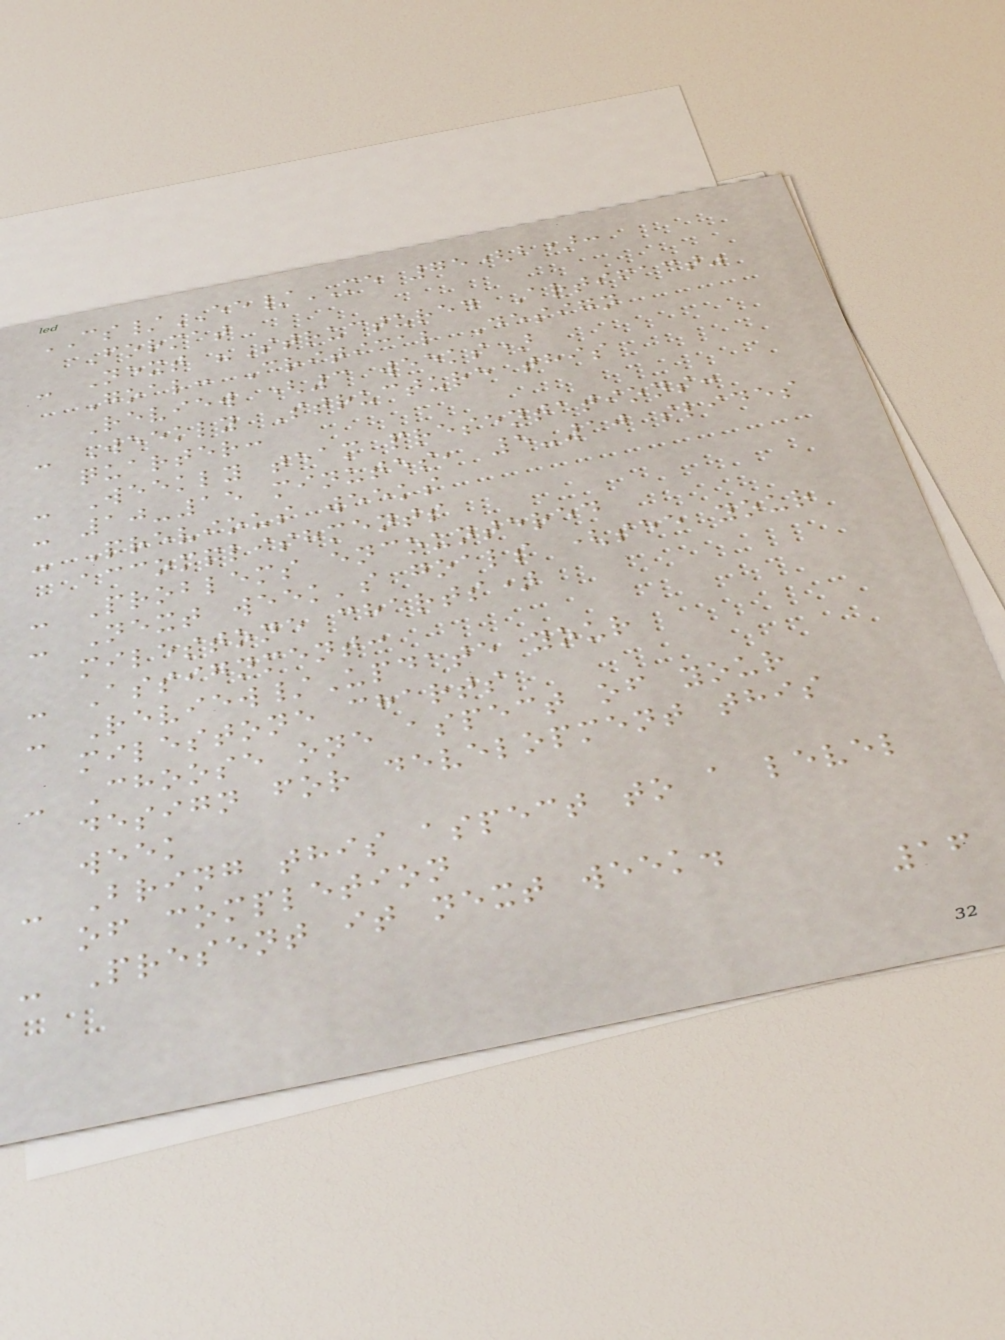CS/EE/ME 75(b):
Format
- Next "Structured Artifact"
Goal: Critical Design
Review (3 weeks)
- Weekly Structure this
quarter:
- Weekly team presentations:
- 10-15 minutes, 5-10 slides
- Previous weeks
accomplishments
- Problems encountered
- Next week's goals (see your
milestone charts)
- Assignment:
- Review/Update your
milestone charts
- Choose one aspect of your
design for development this
week
- Bring this aspect to a level
of completion
- Present it next week.
16
